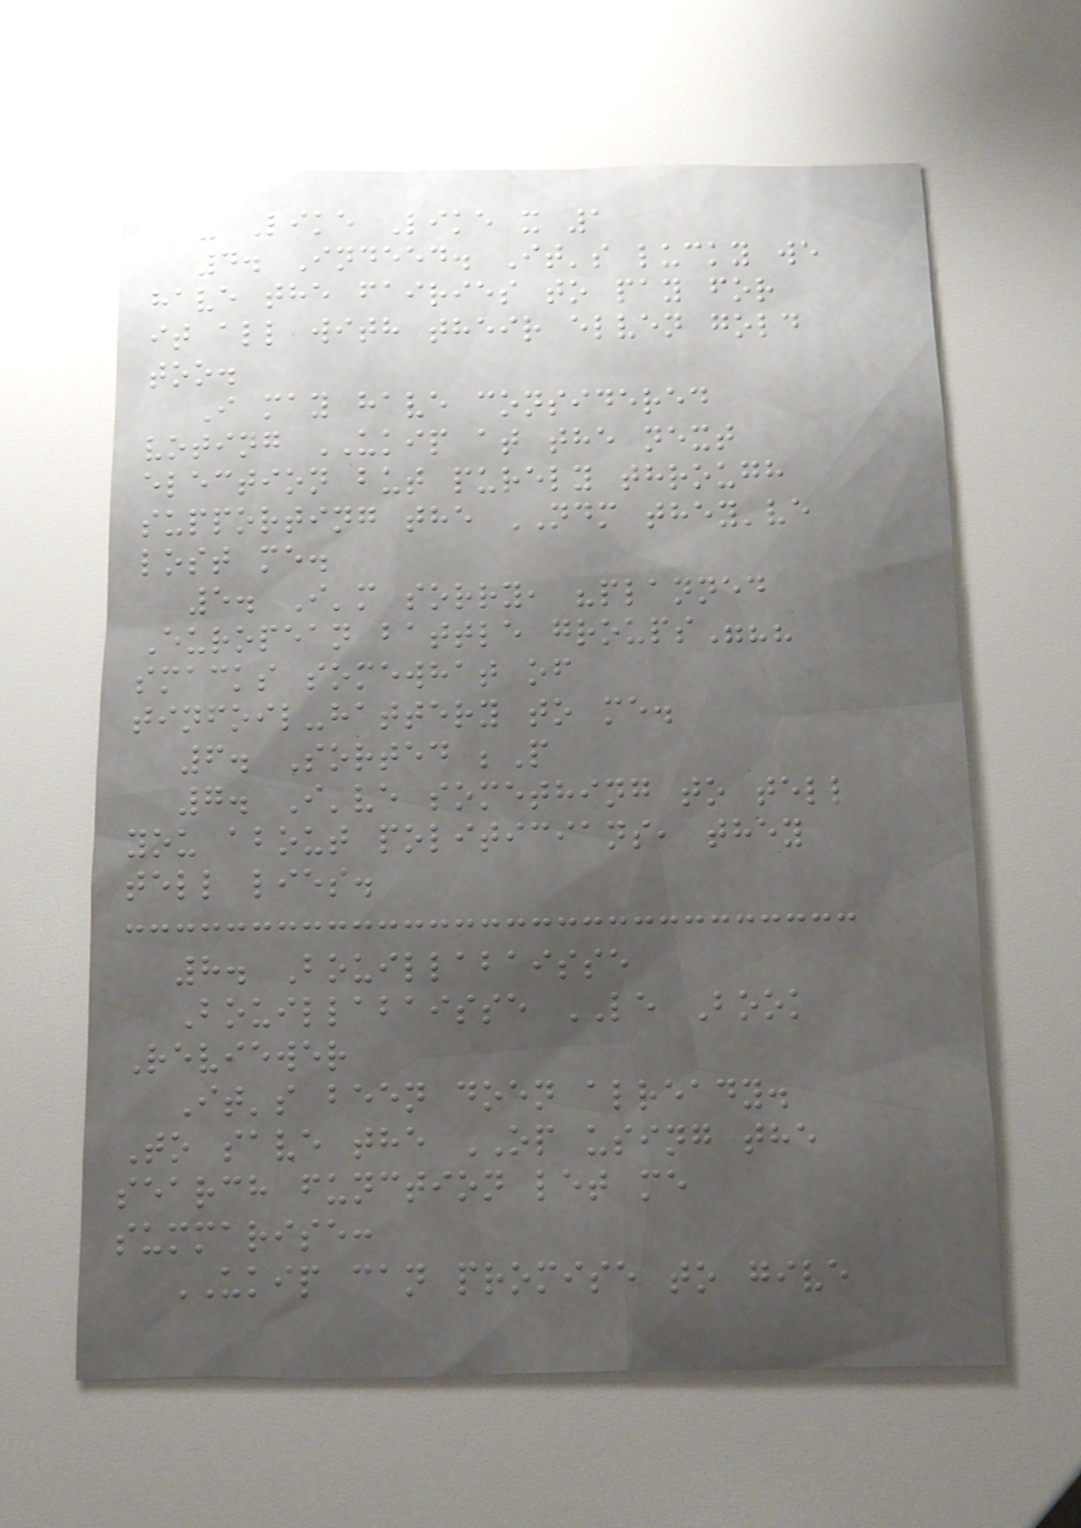- Like Like x 1
4. Indeed. It's lucky we
have the fairies to pay for
it all with their elven gold
too.
I may have considered
voting UKIP at the next
election but purely through
supporting the NDM they've
lost me.
5. I'm sorry, "planned
European battle groups"??
smacks somewhat of
tinfoil-hattery to me.
6. Sorted ;P
7. I've something to tell
you about politicians, they
tell lies.
8. Bouillabaisse
Bouillabaisse LE Book
Reviewer
It's been doen already.
To save the OP using the
search function let me
summarise:
UKIP can promise to give
